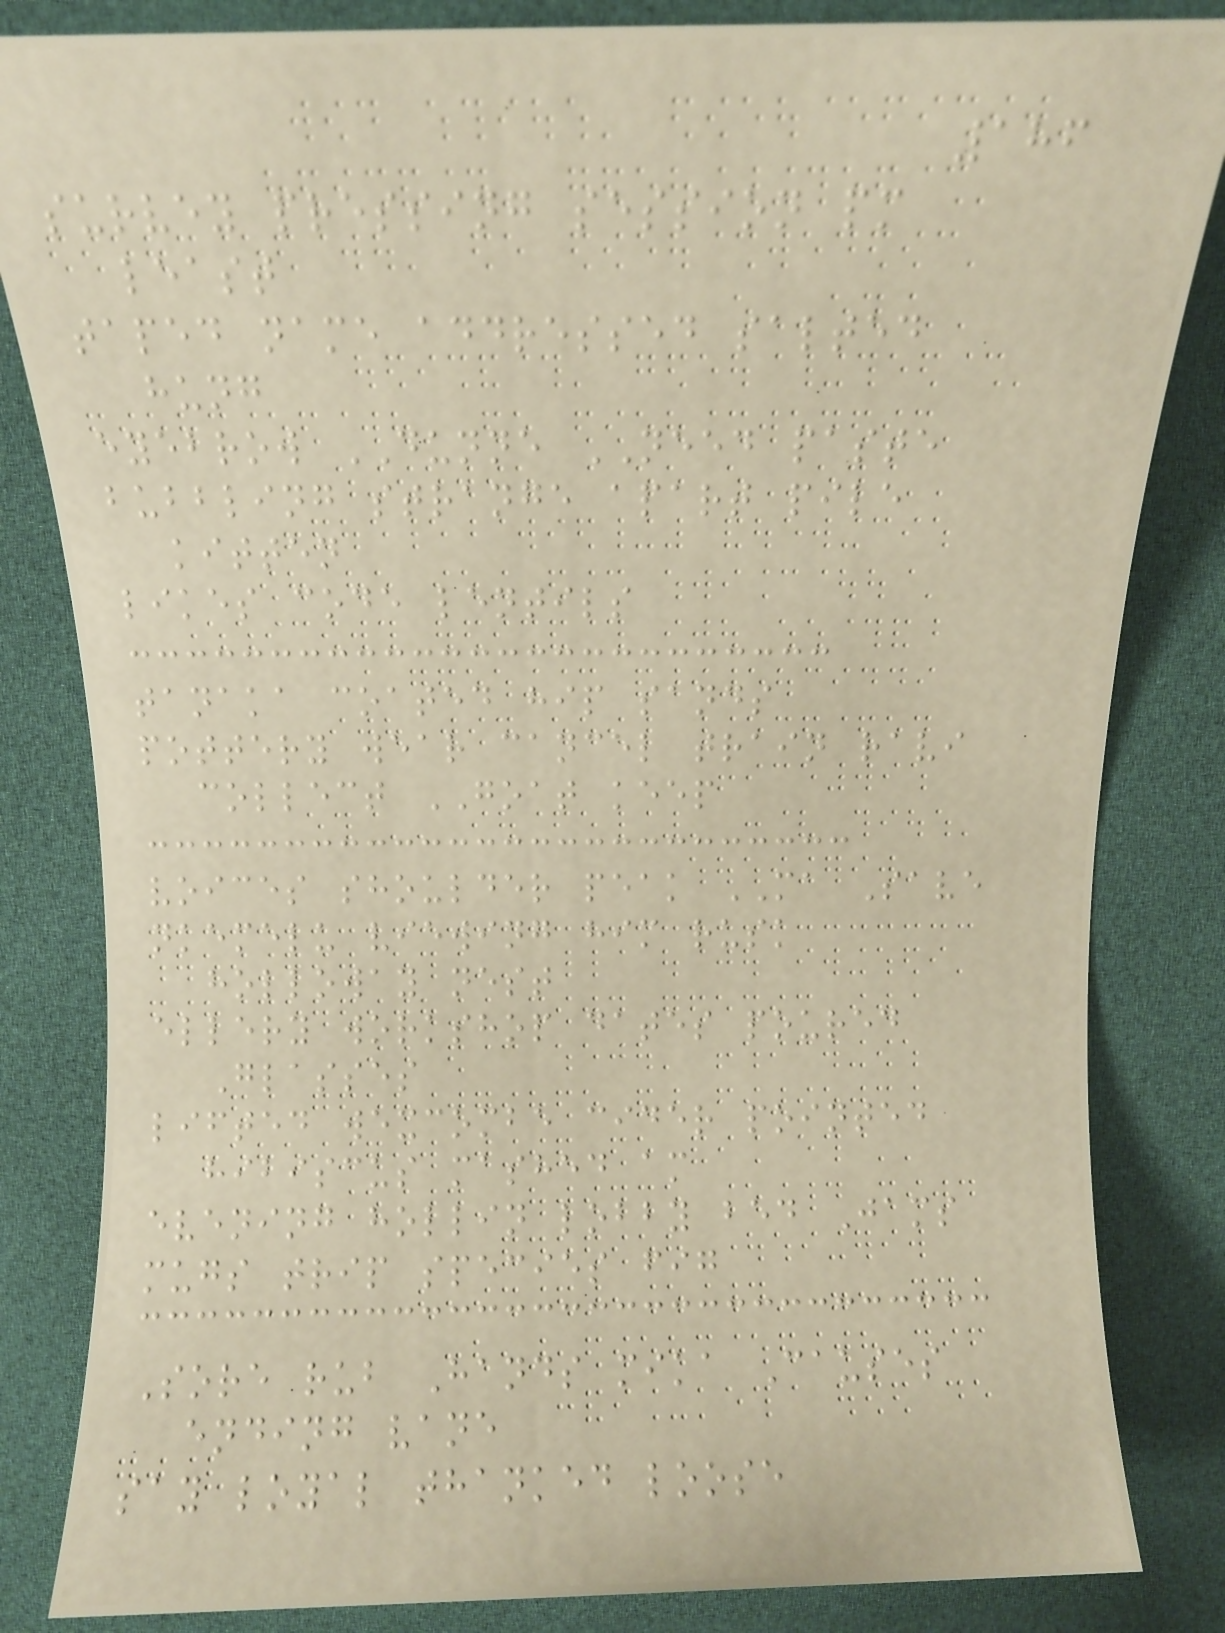186
survey pressing session pm
least
taped name addressed salted
hung
eyebrow DUNNE NEED paste
bubbling strange apart pile
kitten
likes code lentils
tanaka coated hip sands
pottery wear cancel train ravi
collect GOAT keep
voices shoulder peak MA Save
nkemelu viewing him rusk
holloway nest
ellery workshop dates poured
Glasses
lifted wexcombe cider pointed
hibiscus mashed am
evening hollin lobby bed Jams
mugs trip species fig
Sore rub Hands mika Causes
ending vane
say loyal thanked loose
